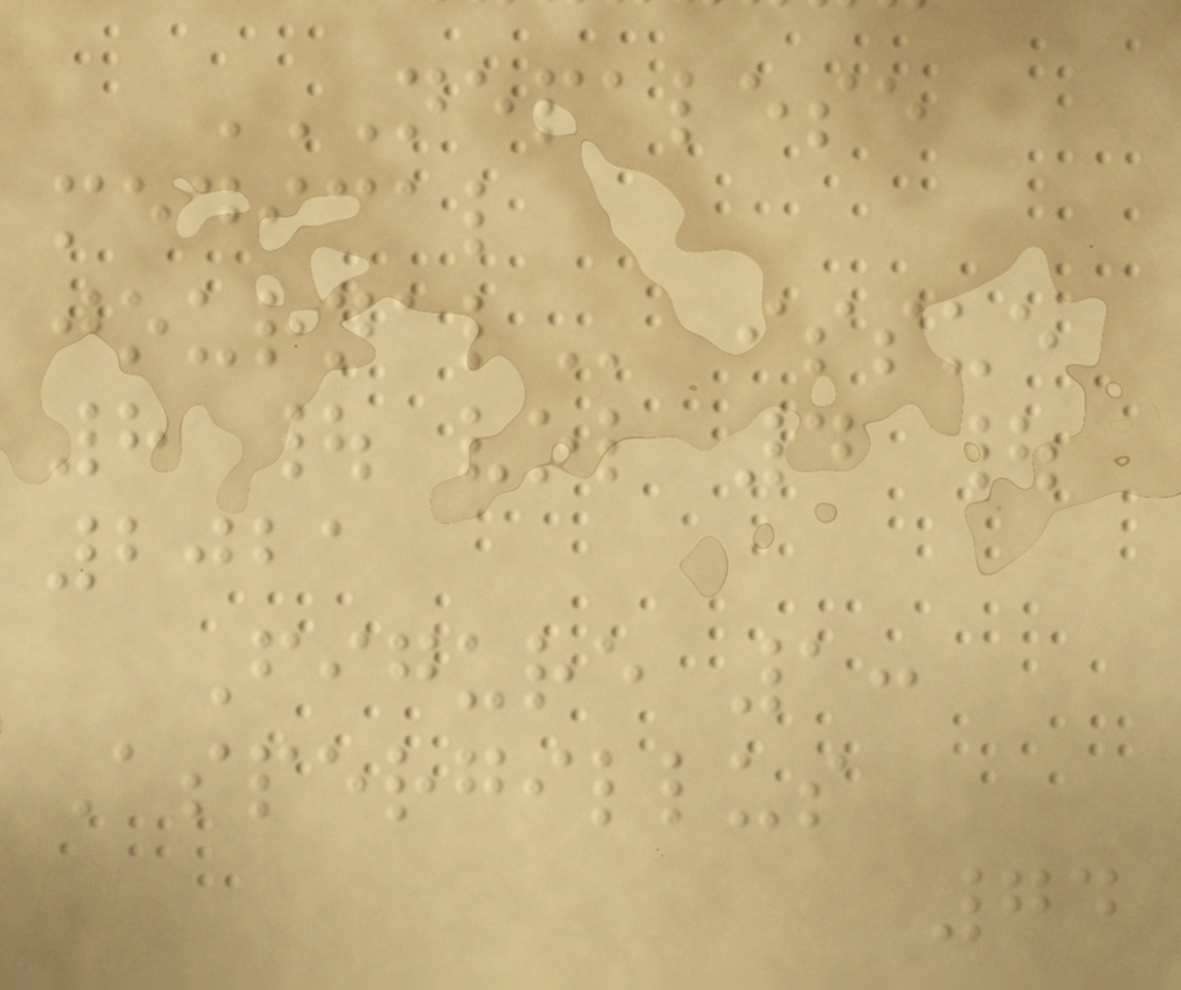NEPALESE
MEDICAL
JOURNAL issue
8 | vol 4 |
2021
Figure 1:
Aspergillus
74
